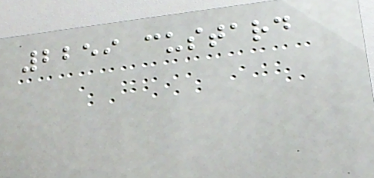2259 custard
